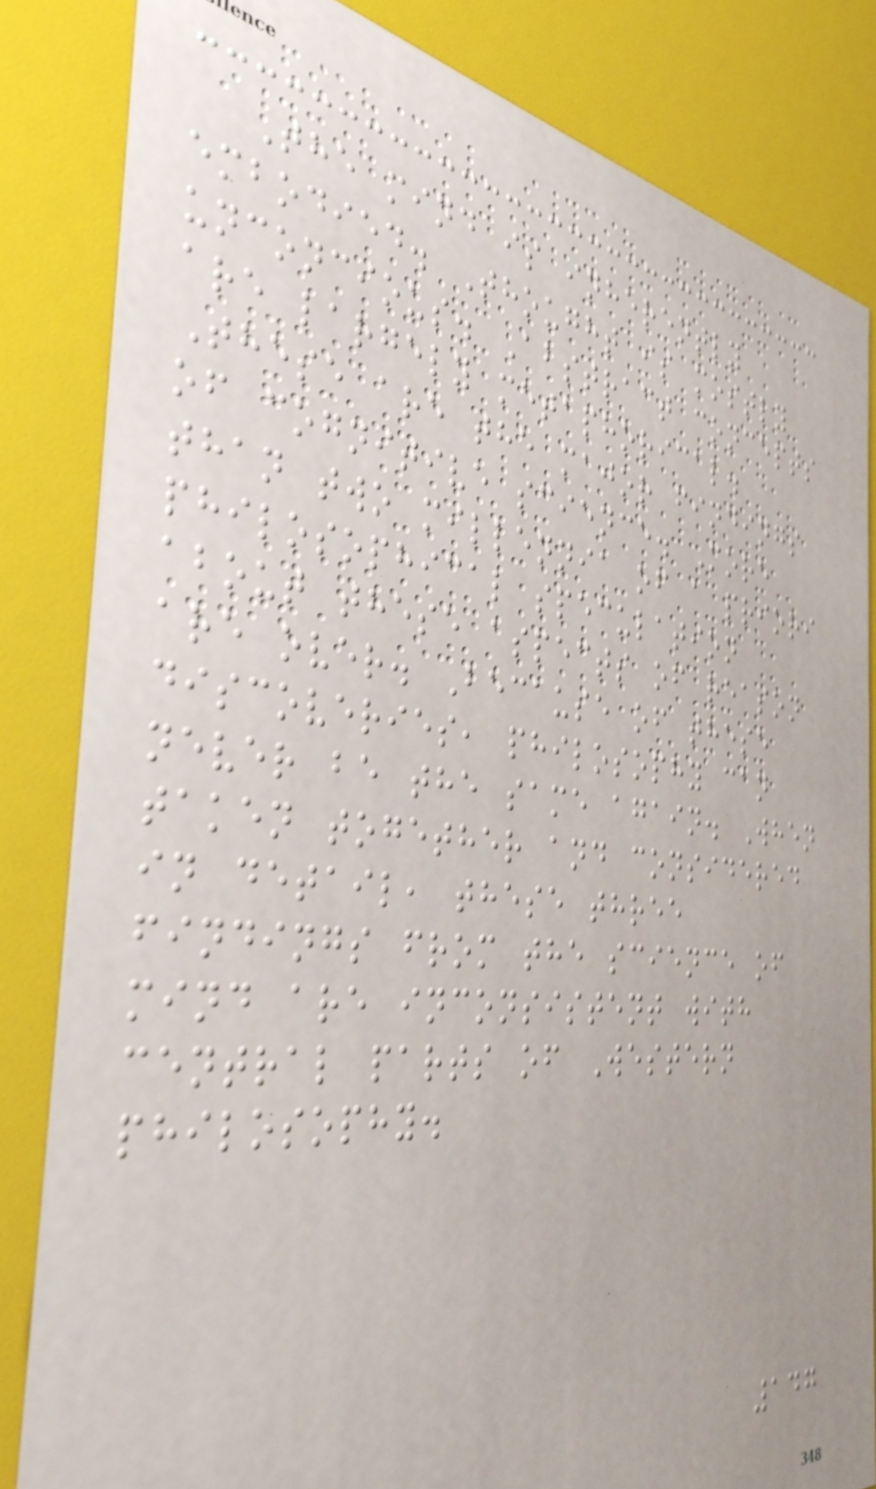The mind is inherently
embodied. Thought is mostly
unconcious. Abstract concepts
are largely metaphorical.
These are the major findings
of cognitive science. More
than two millennia of a priori
philosophical speculation
about these aspects of reason
are over. Because of these
discoveries, philosophy can
never be the same again. When
taken together and considered
in detail, these three
findings from the science of
mind are inconsistent with
central parts of Western
philosophy.
147
